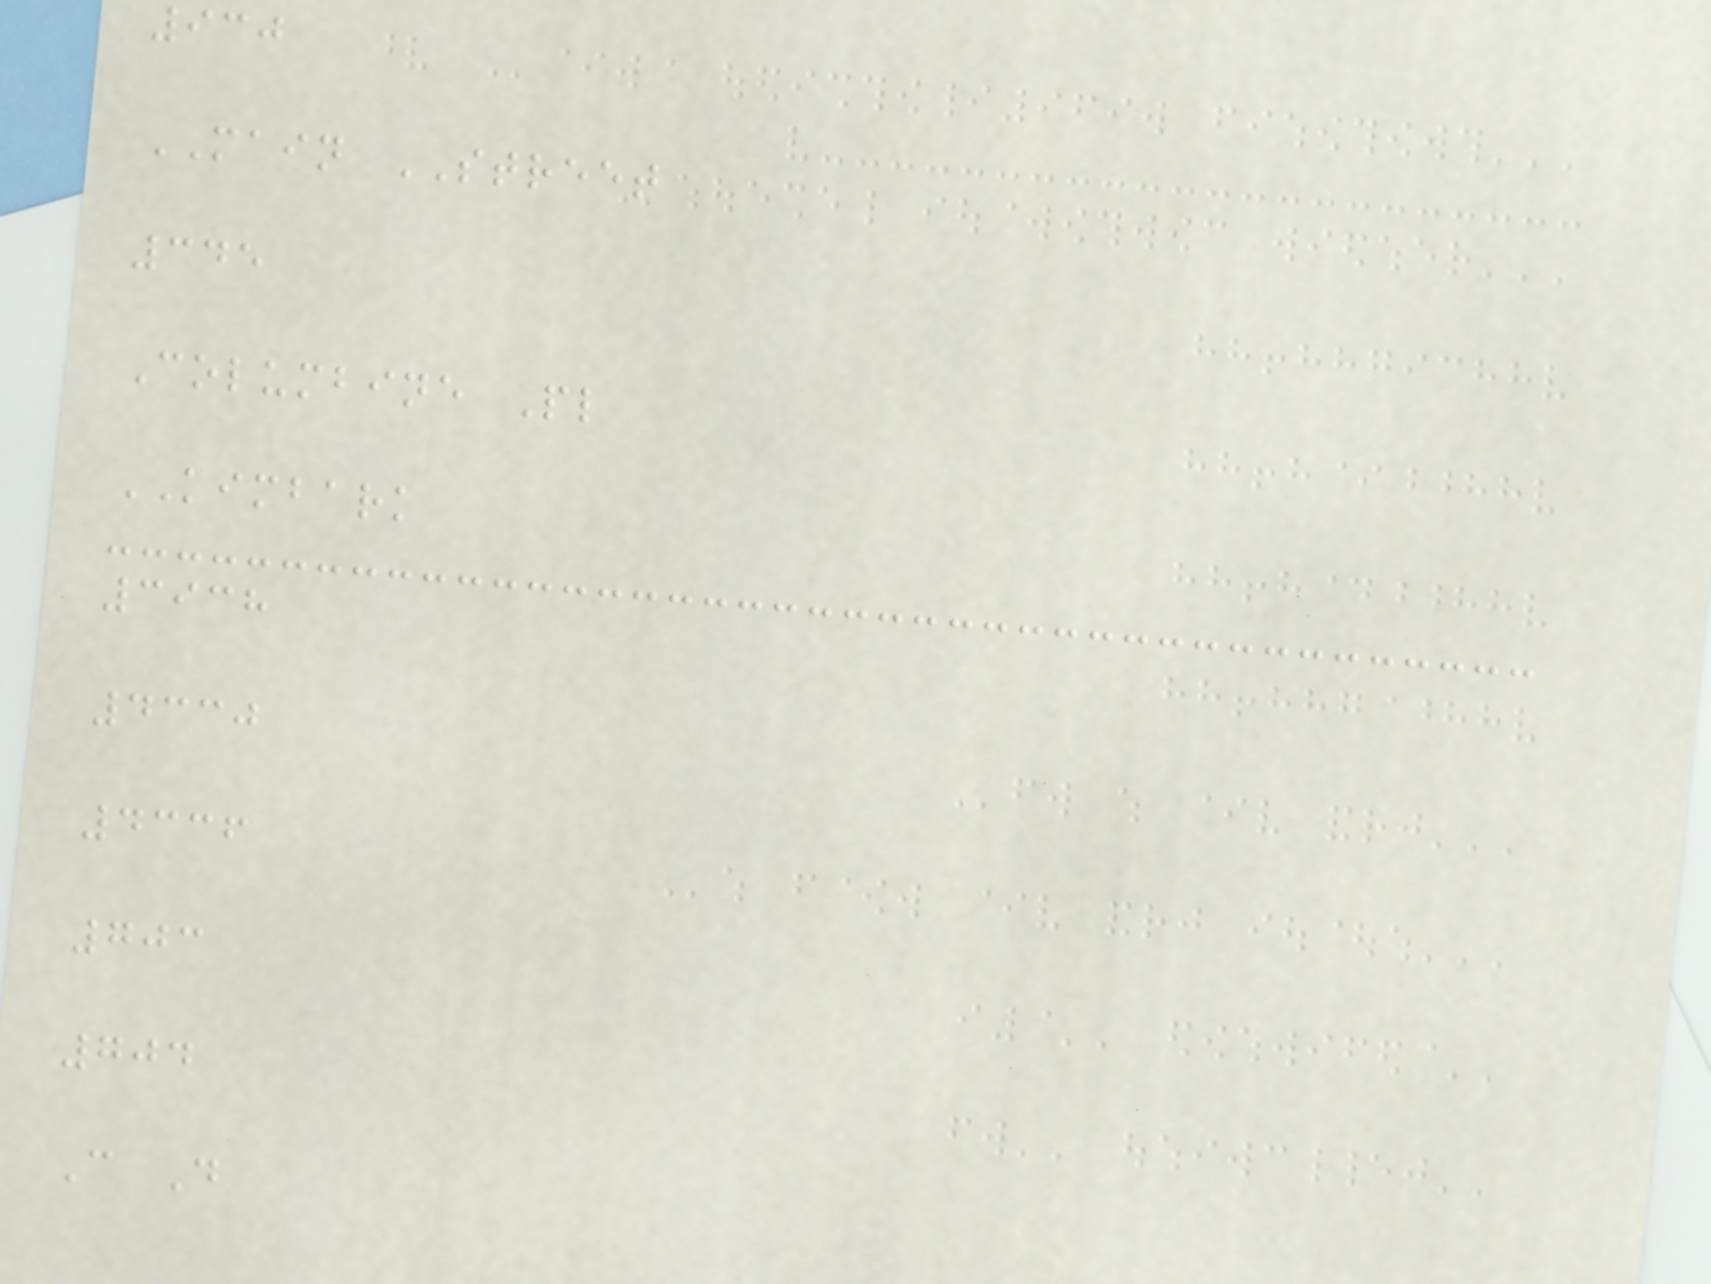930
MAIN STREET
345
Columbine Pl
KIMBARK
3938
4330
4336
703
704
C D
